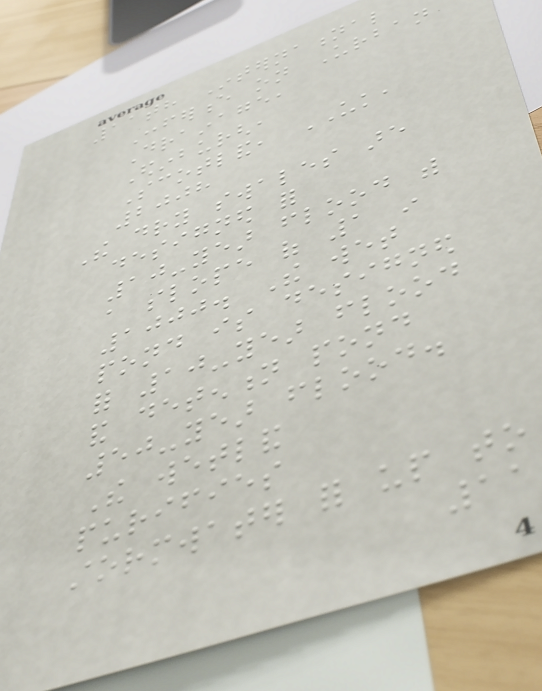11th International
Conference on Urban
Drainage,
Edinburgh,
Scotland, UK,
2008
The dry swales are
designed for
10-year flood with
a slope of 1 in
1000. The wet
pond is designed
for 10-year flood
and detention pond
50-year flood.
The wetland
purifies
stormwater for up to
11
